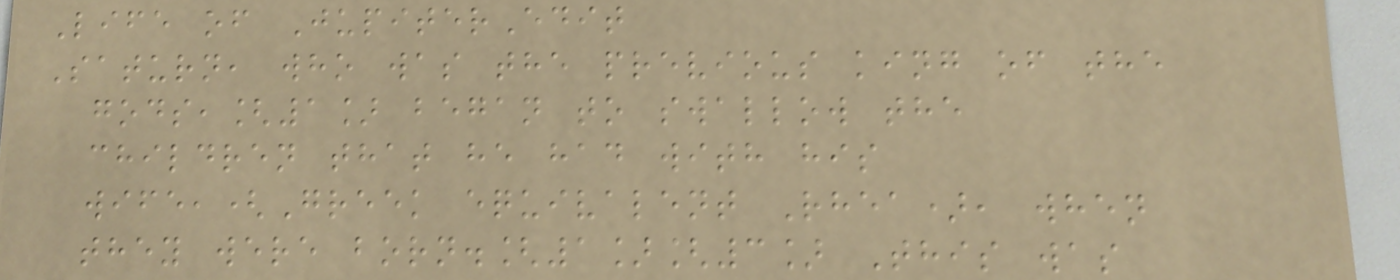Life of JupiterEdit
Saturn, who was the previous king of the
gods,[1] began to swallow the
children that he had with his
wife,(Greek equivalent Rhea), when
they were born.[1][3] This was
